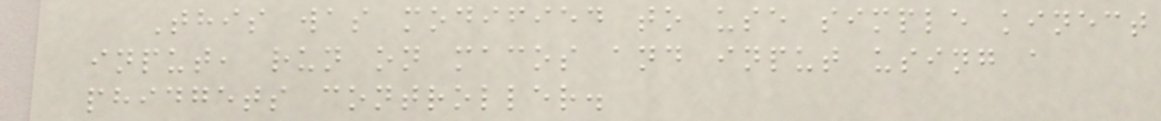This was modified to use simple kinect
input, run on macos and input using a
phidgets controller.
